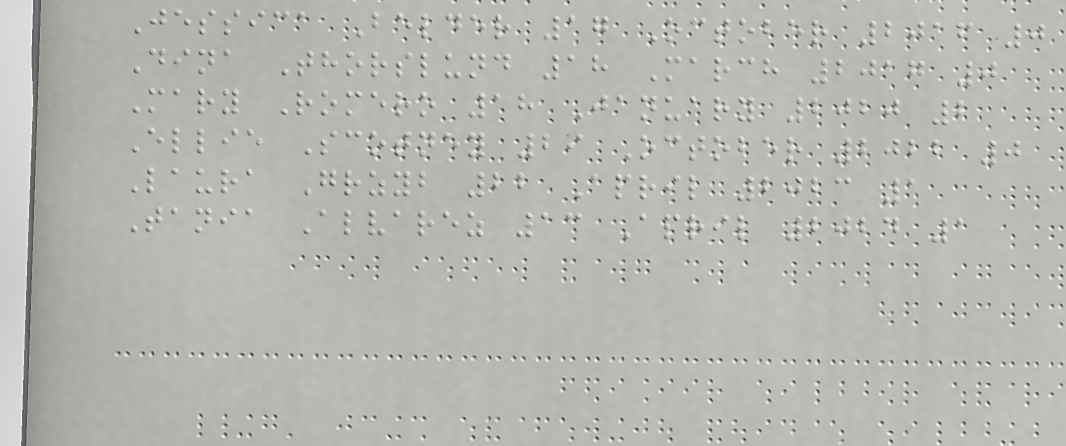Jessica Belder 17 October 2016 0
Dina Thorslund 18 March 2017 0
Mary Romero 18 January 2020 2
Ellie Scotney 29 October 2022 0
Laura Grzyb 22 April 2023 1
Tania Alvarez 13 April 2024 1
